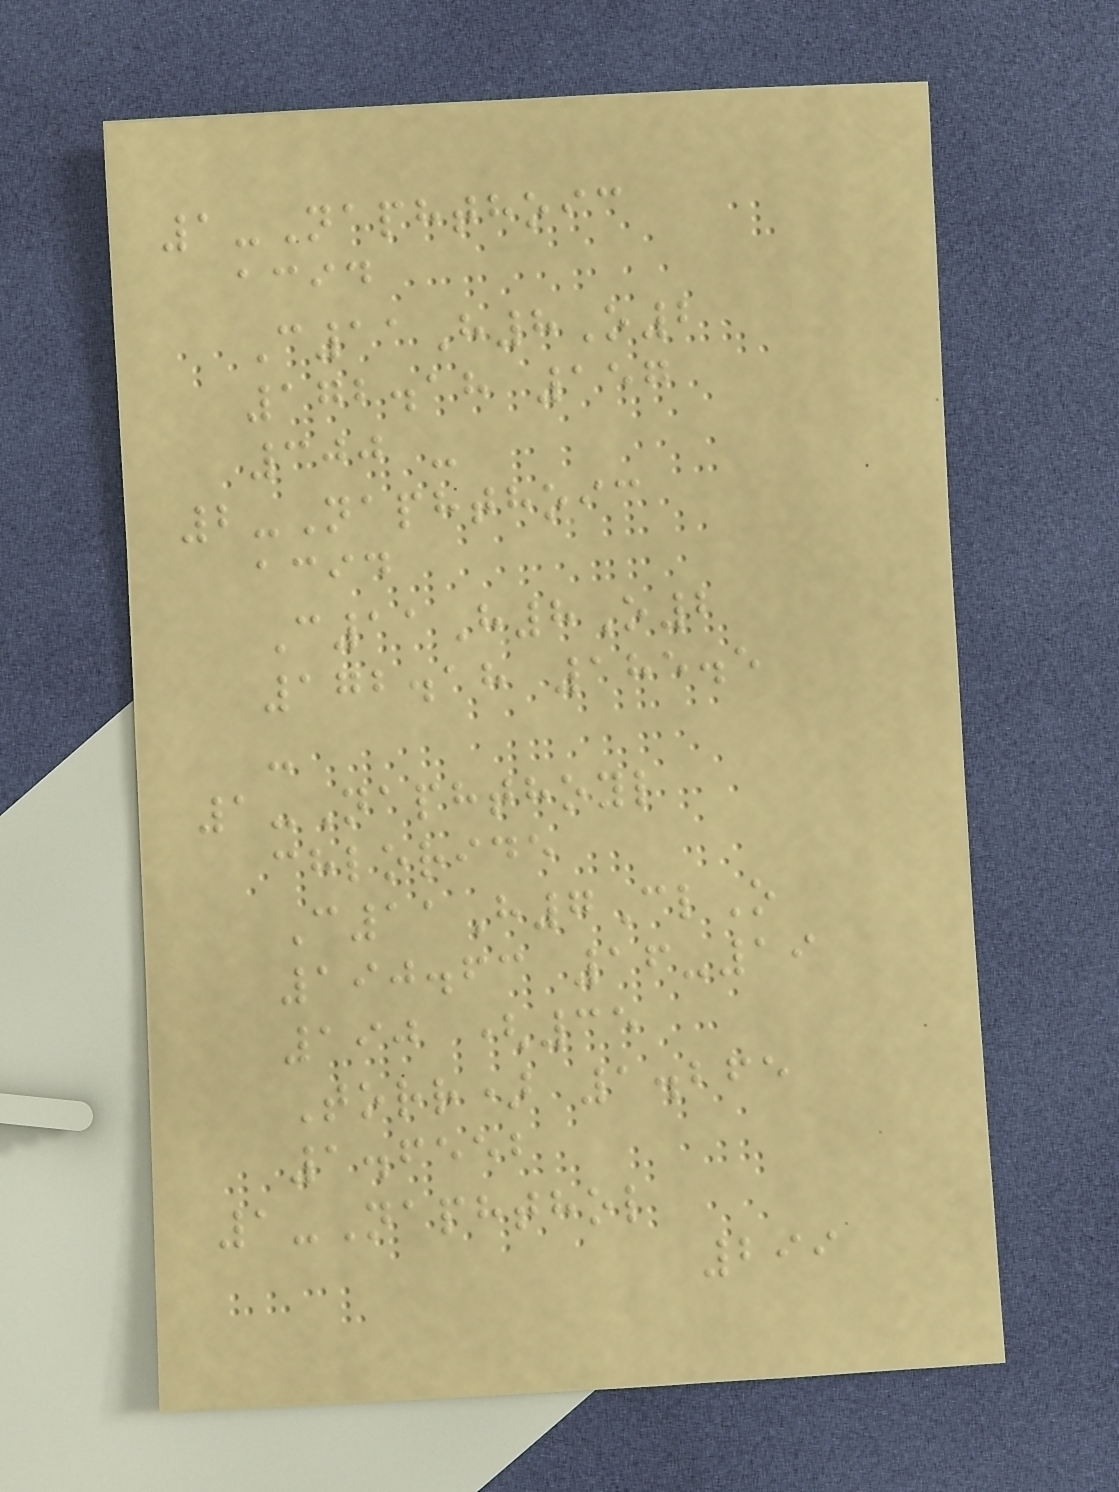1-Naphthoic
acid
C11H8O2
172.18 157
300 -
2-Naphthoic
acid
C11H8O2
172.18 185.5
-
1-Naphthoyl
chloride
C11H7ClO
190.63 16-19
190 (35
Torr) 1.265
1.6552
1-Naphthol
299
